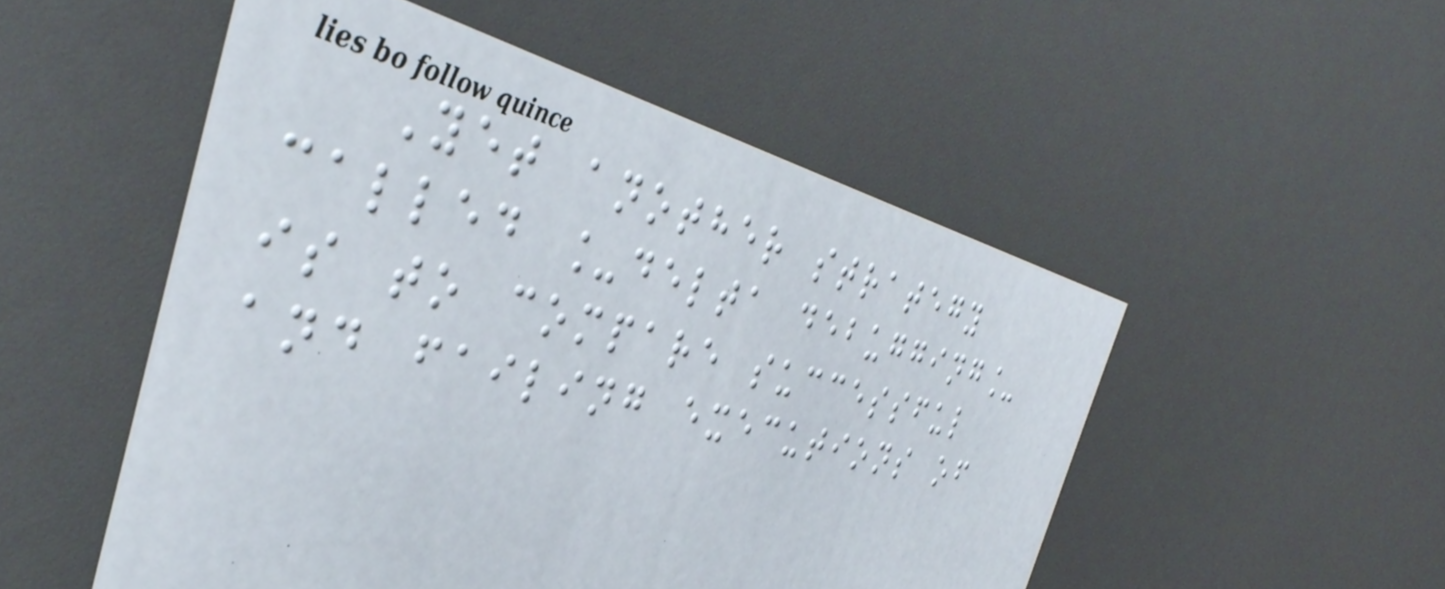Yet another strategy
called _delta debugging_
is to compare successful
and failing executions of
